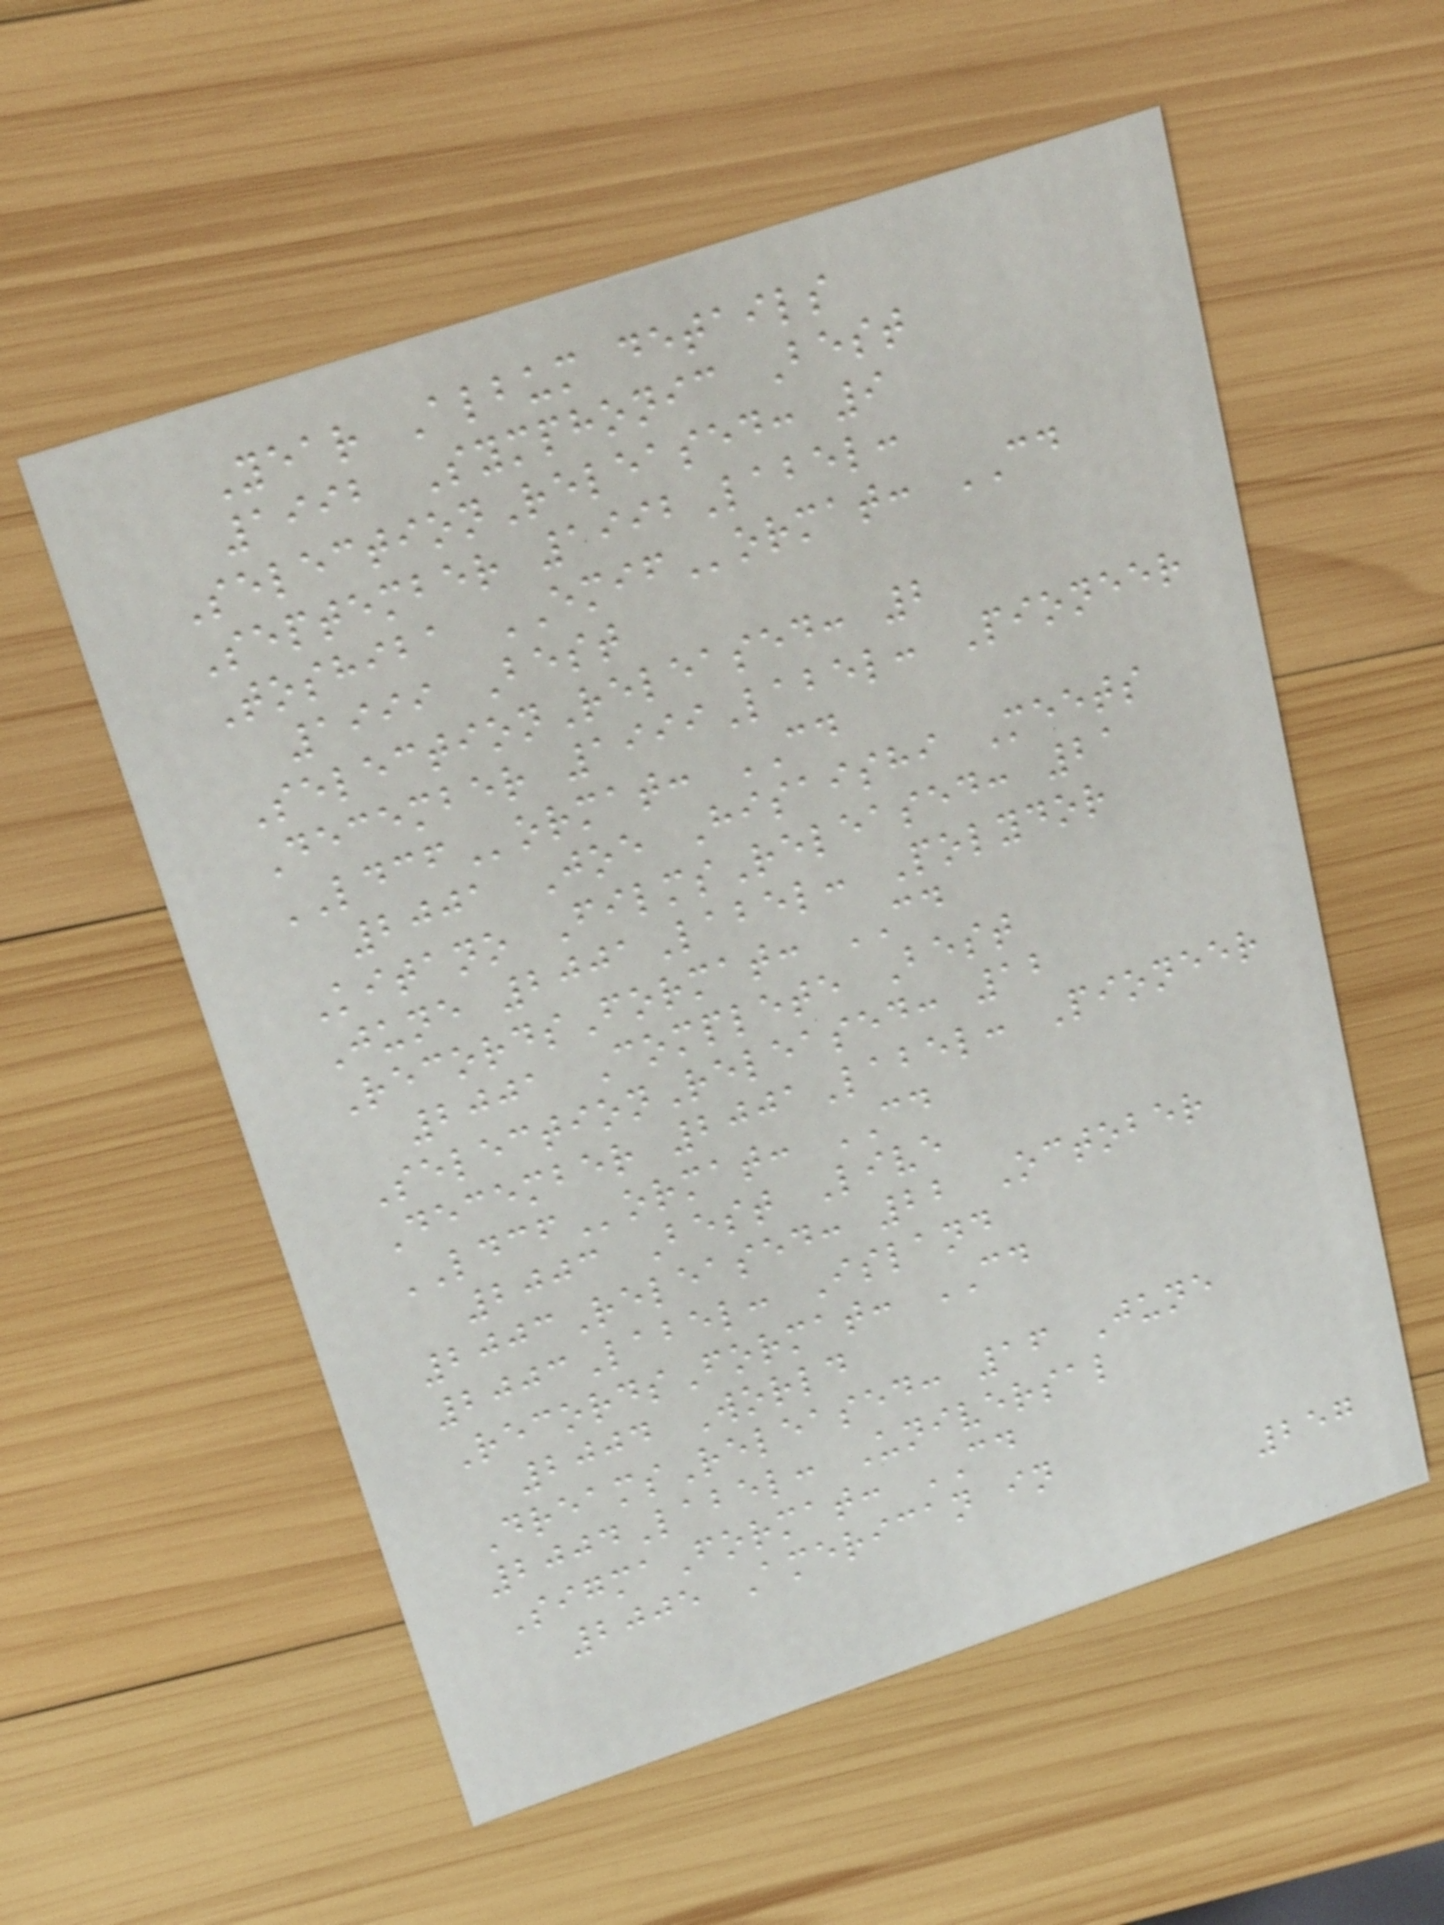Year Album details
1992 Symphonic Best
SelectionReleased: 9
September 1992Label:
Toshiba EMIFormat: CD
1999 Best
SelectionReleased: 2
December 1999Label: Pioneer
LDCFormat: CD
2001 Joe Hisaishi Meets
Kitano FilmsReleased: 21
June 2001Label: Polydor
RecordsFormat: CD
2001 Complete Best
SelectionReleased: 12
December 2001Label: Pioneer
LDCFormat: CD
2003 Best Live
2003Released: 22 October
2003Label: Island
RecordsFormat: CD
2004 World
DreamsReleased: 16 June
2004Label: Universal
SigmaFormat: CD
2005 American in
257
